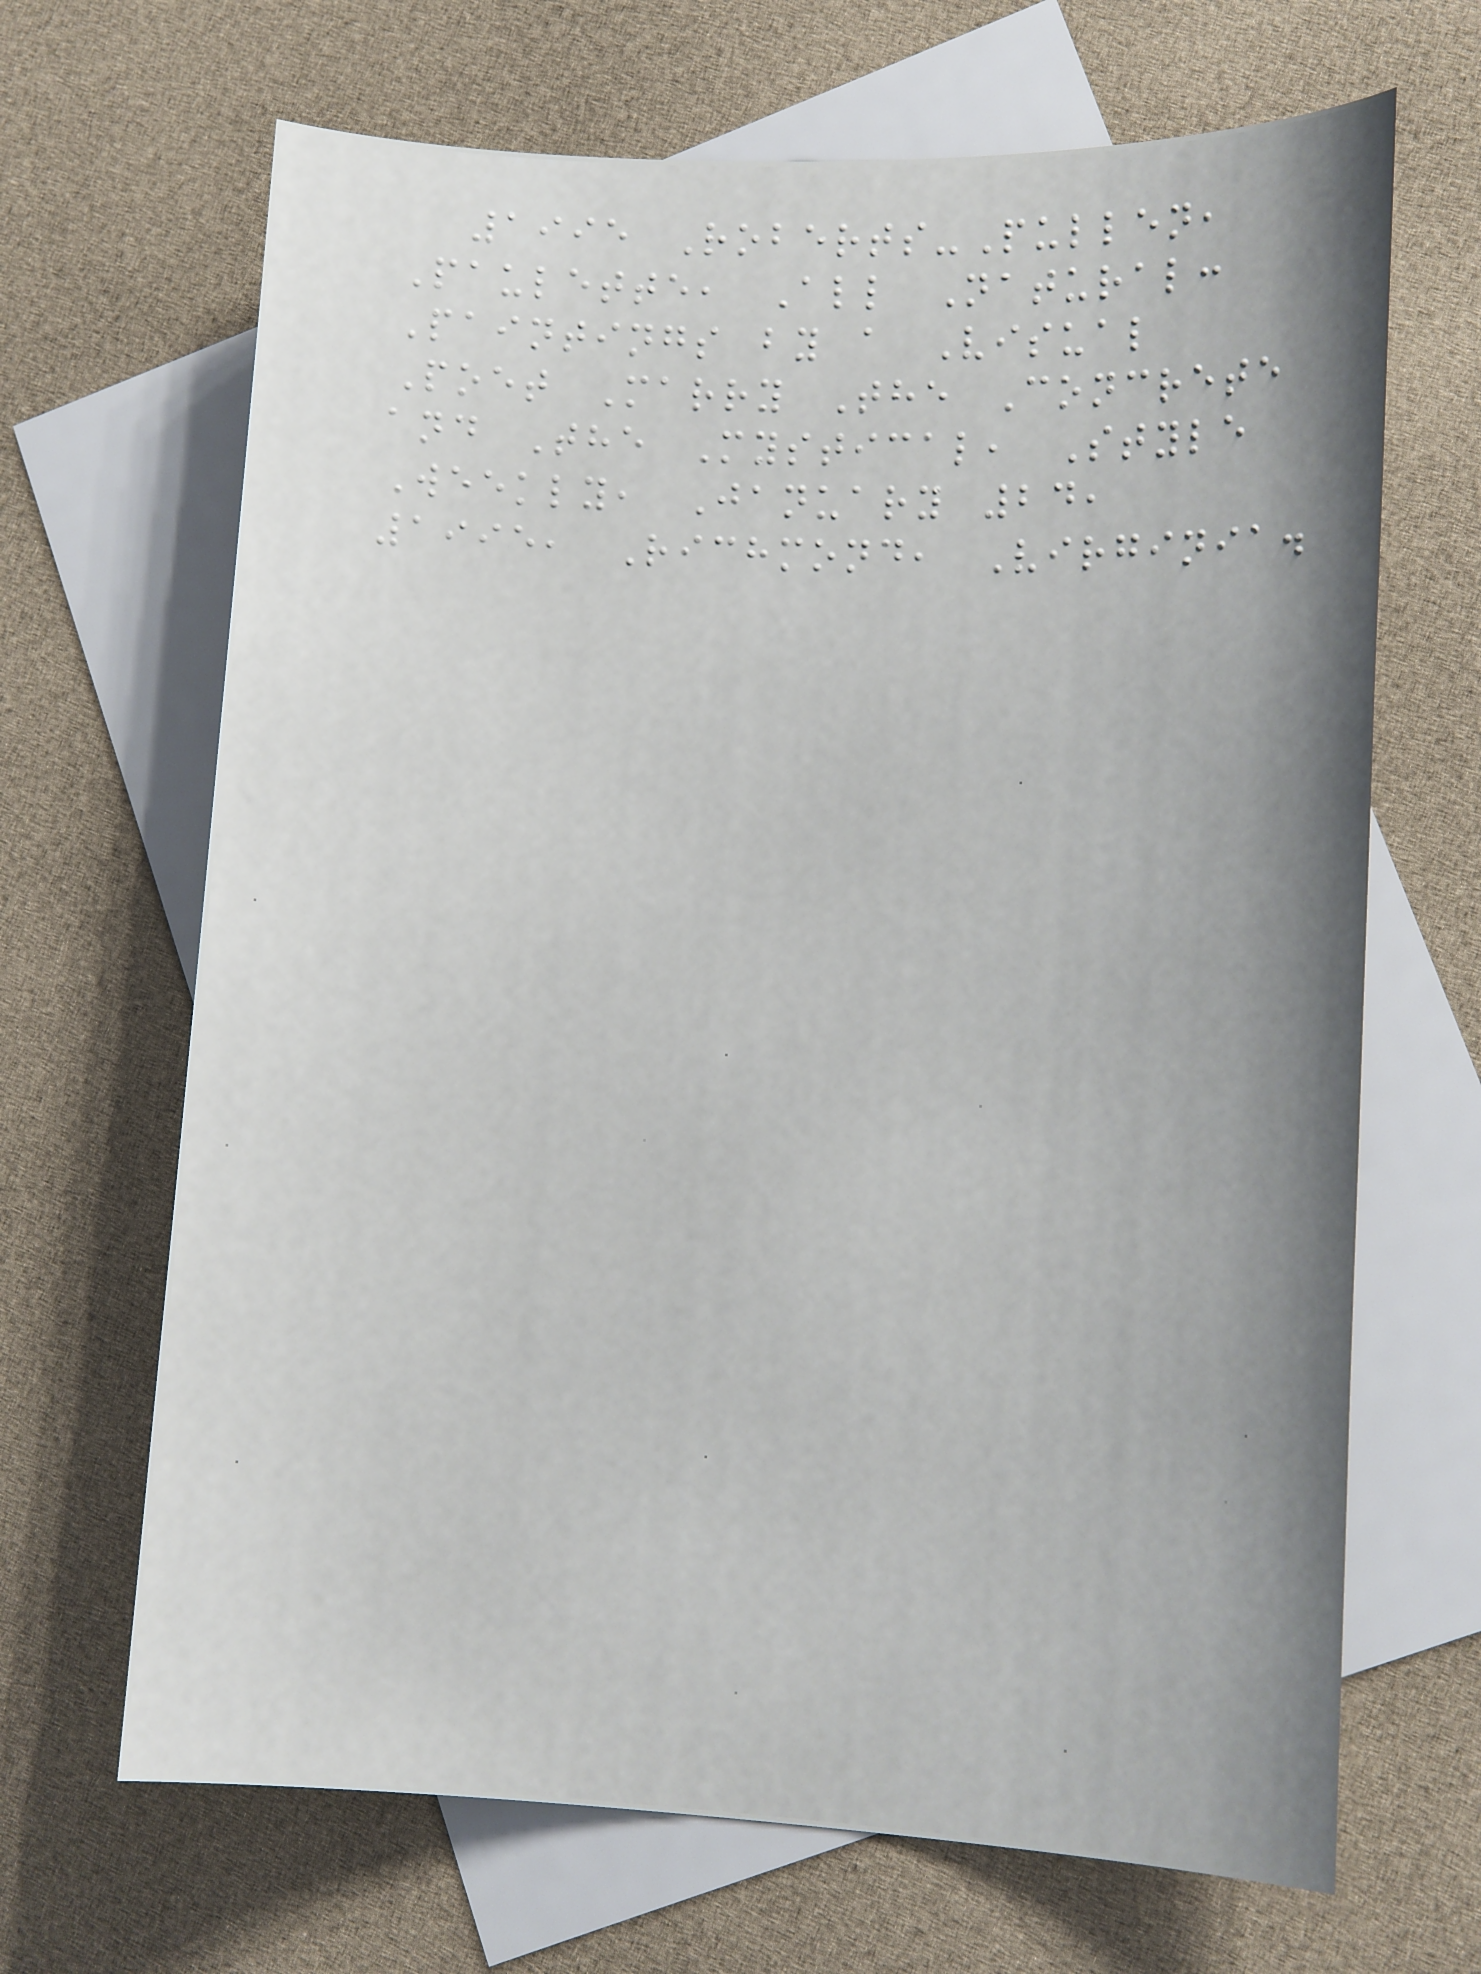1995 Roberts-Pullen,
Paulette, All Natural:
Paintings by a Visual
Poet Marry The Concrete
and The Mystical, Style
Weekly, January 24,
1995, Richmond, Virginia.
